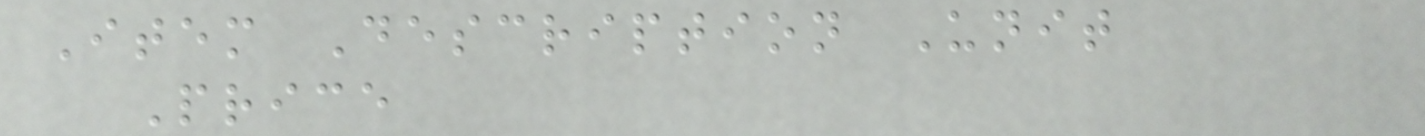Item Description Unit
Price
